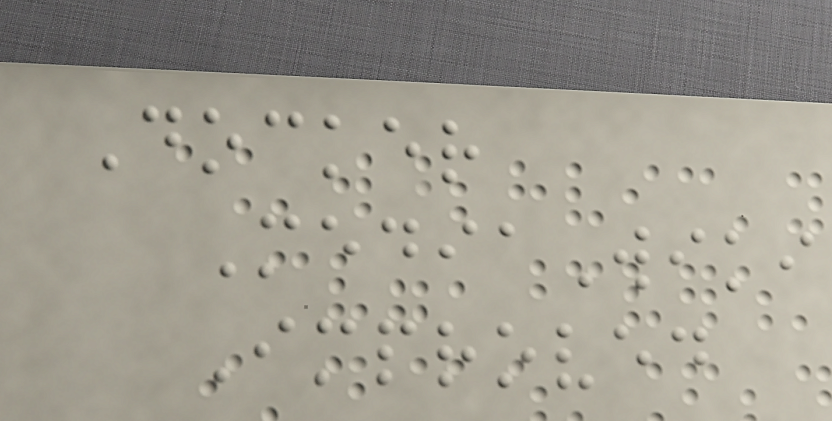Docker
MediaWiki
Improved
